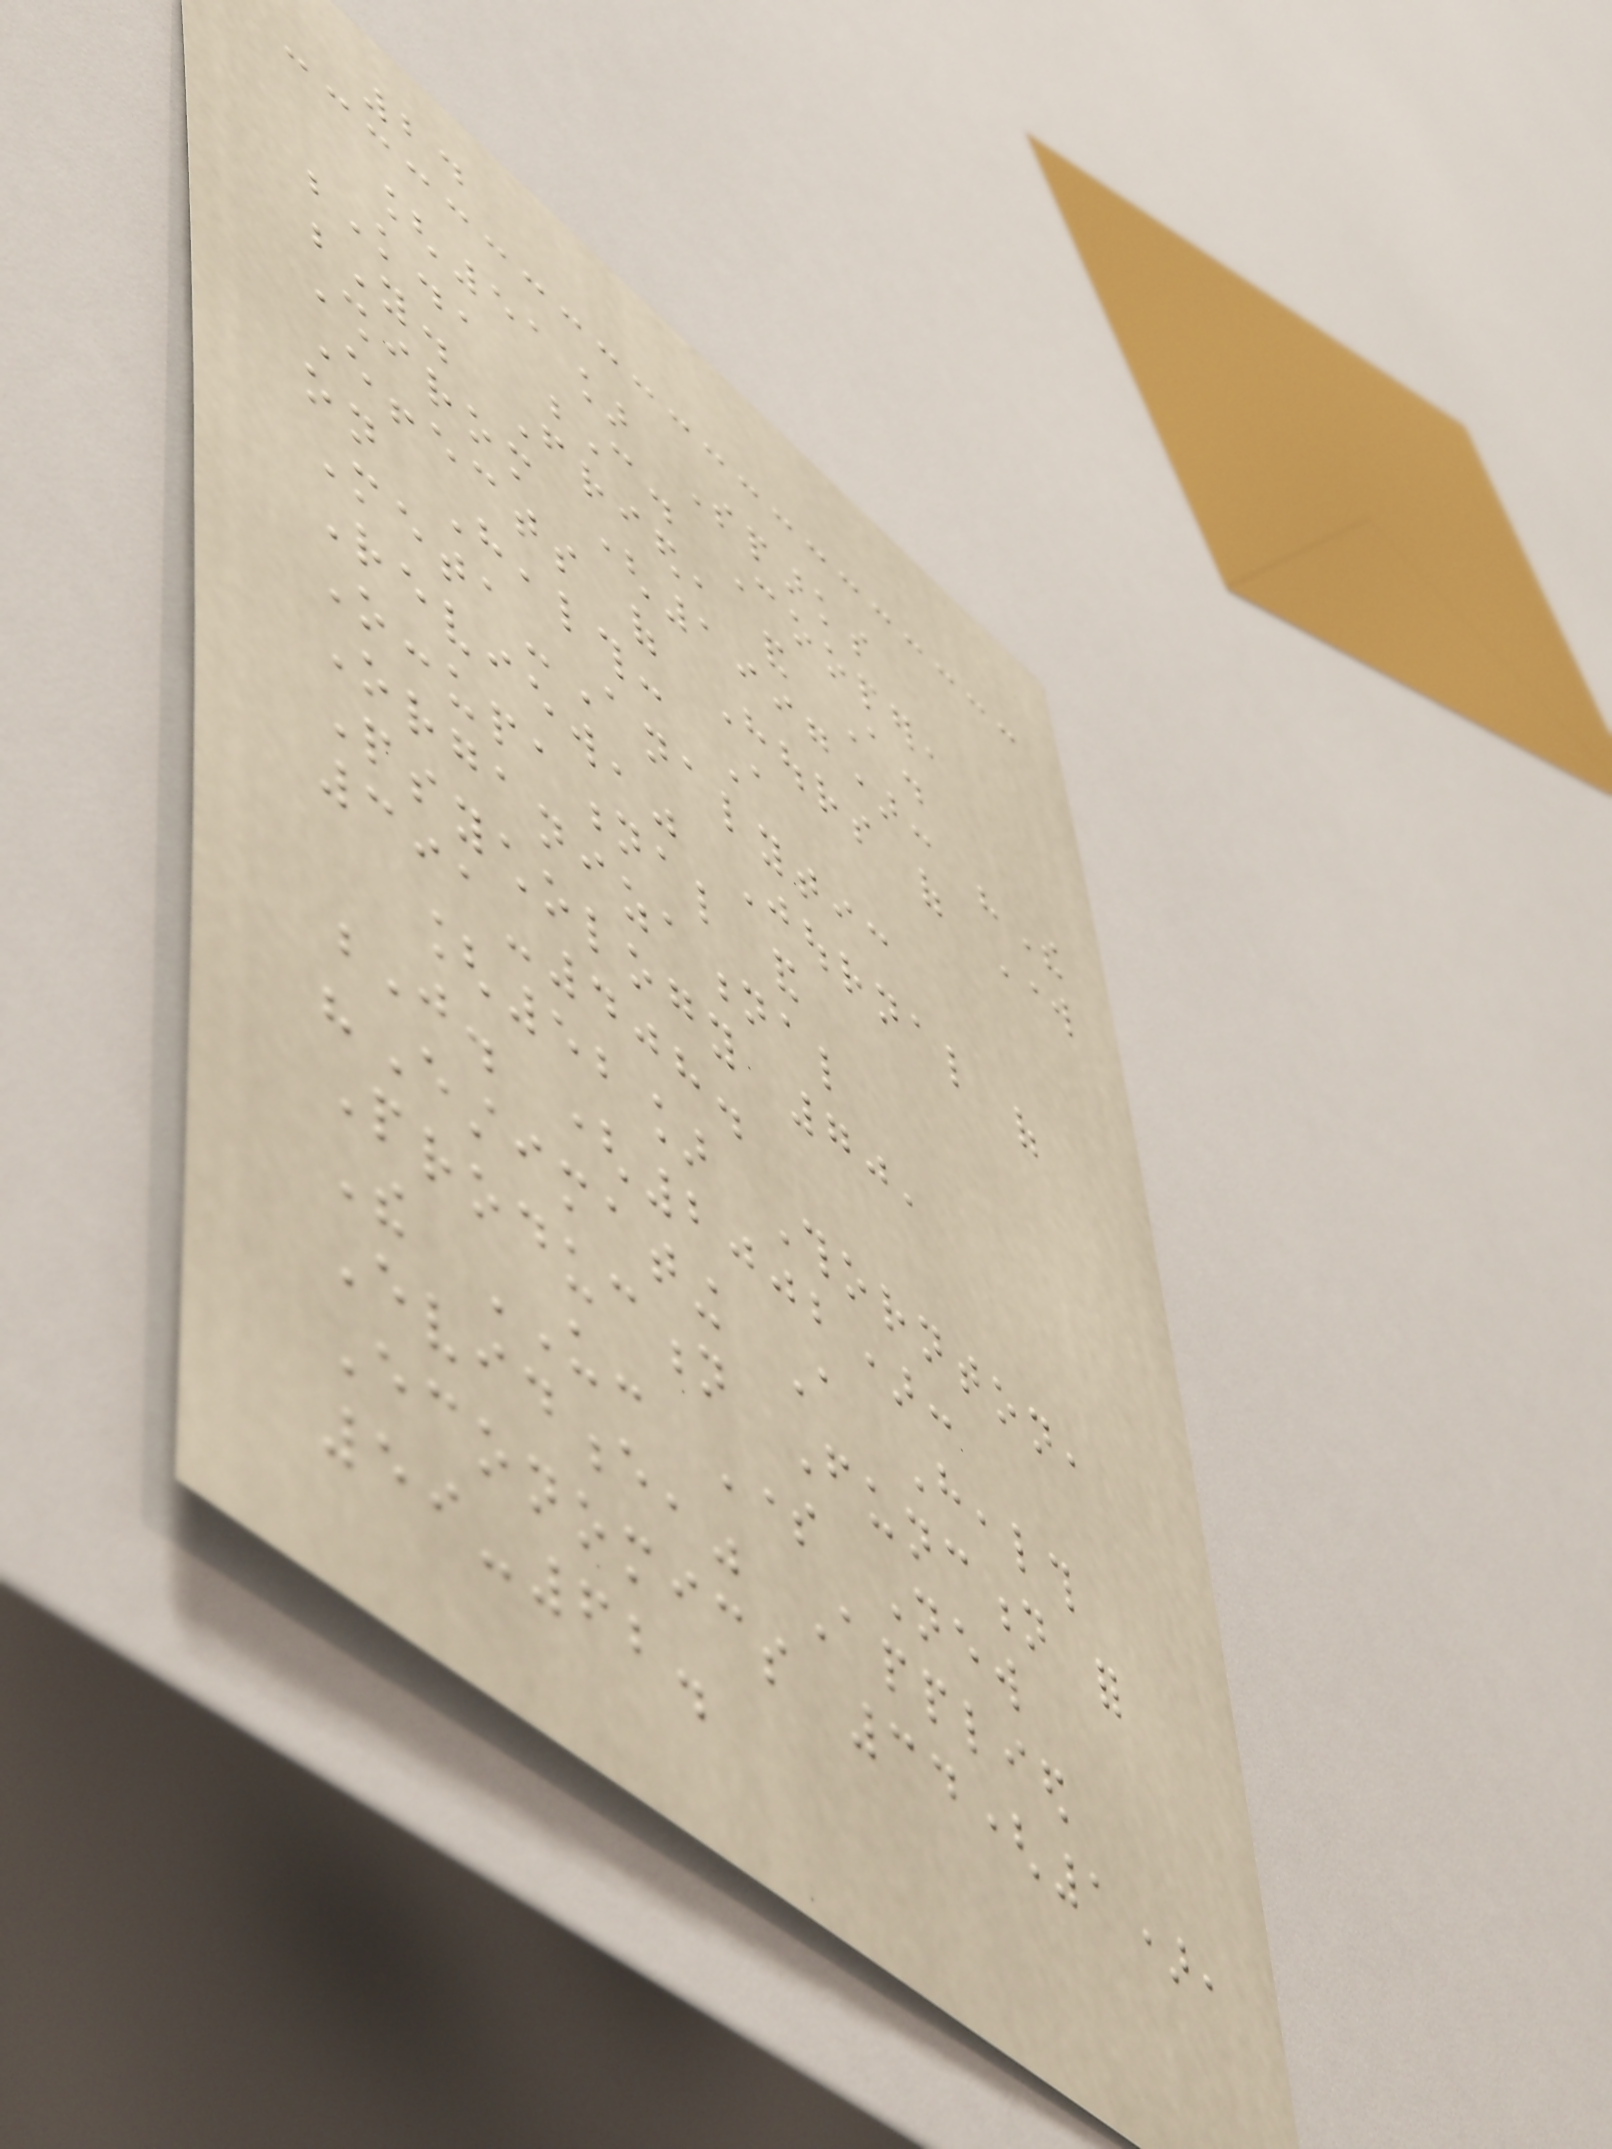24
[51] Sparks
K., C. Cooper,
Y. Fried, and A.
Shirom (1997): "The
Effects of Hours of Work
on Health: A
Meta-Analytic
Review," Journal of
Occupational and
Organizational
Psychology 70,
391-408.
[52] Thornton,
J. (2002):
"Estimating A Health
Production Function for
The US: Some New
Evidence," Applied
Economics 34(1),
59-62.
